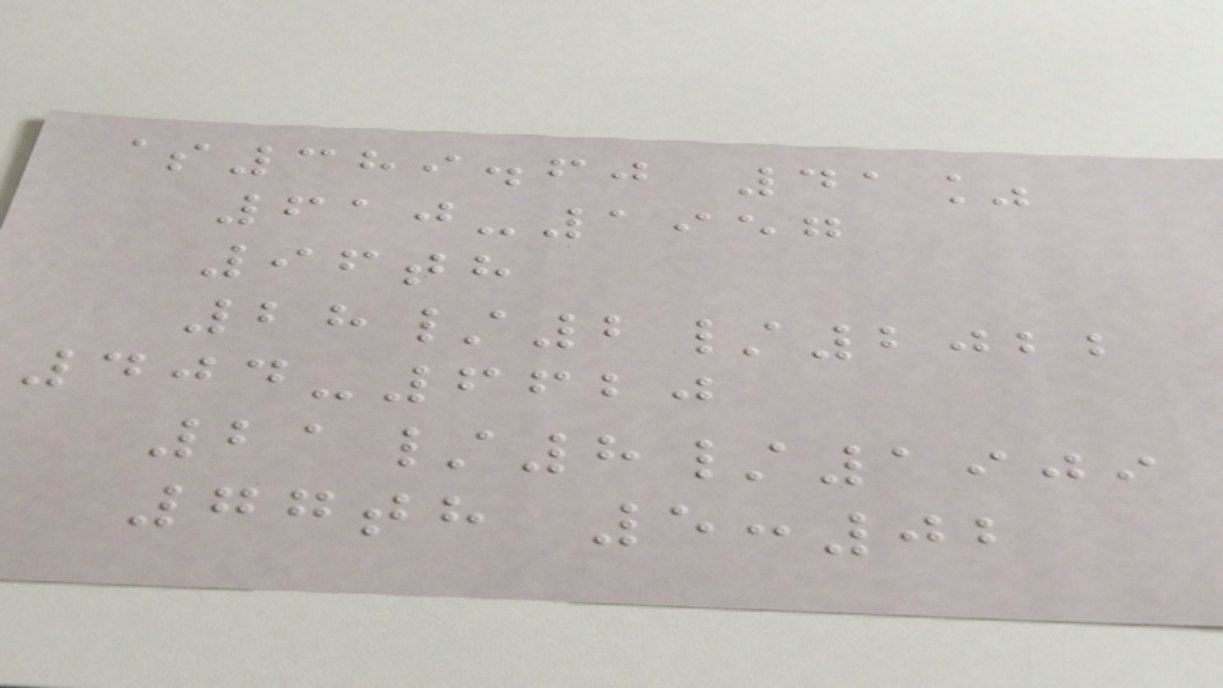$389.60 41%
610-1957
96th
28/2/2022
404-6620
21/8/1909
77th 5:02
